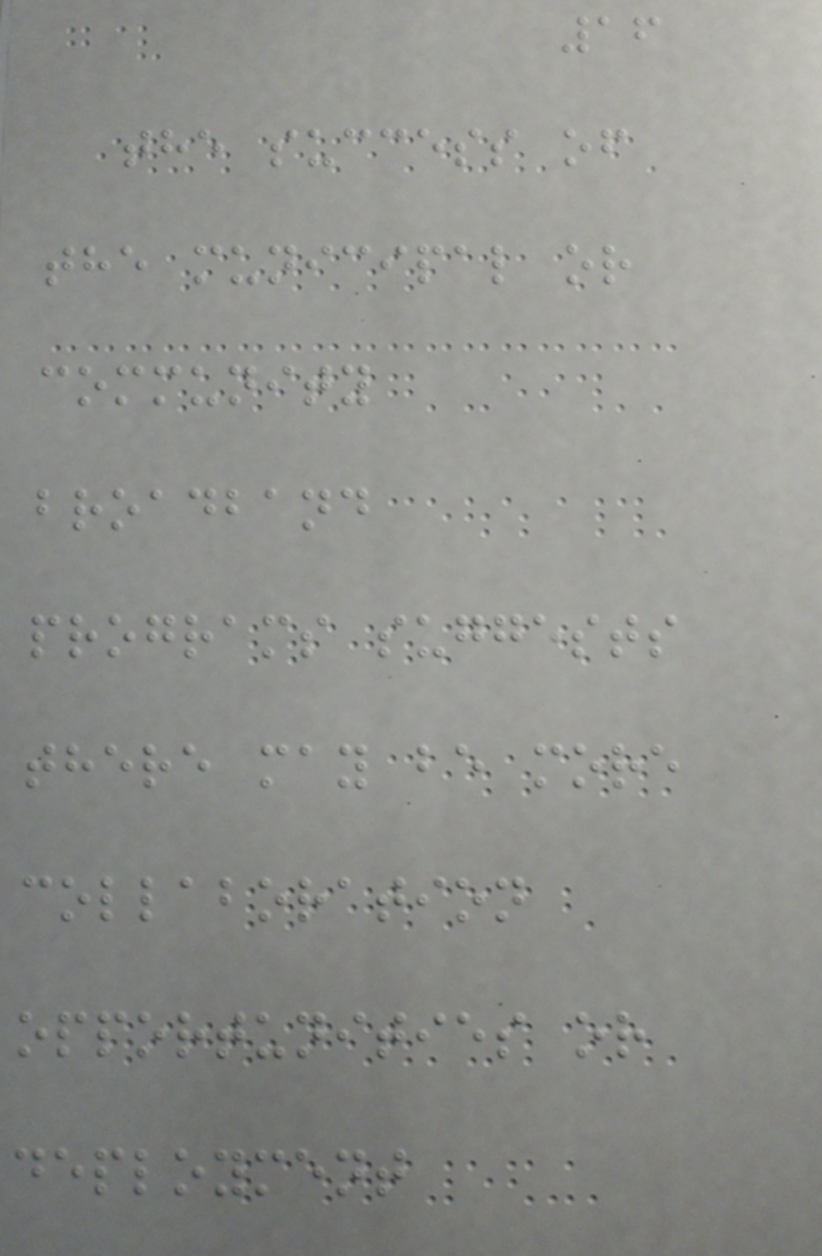16
the success of
the municipal or
community
broadband
programs suggests
there may be more
collaboration
opportunities or
deployment
